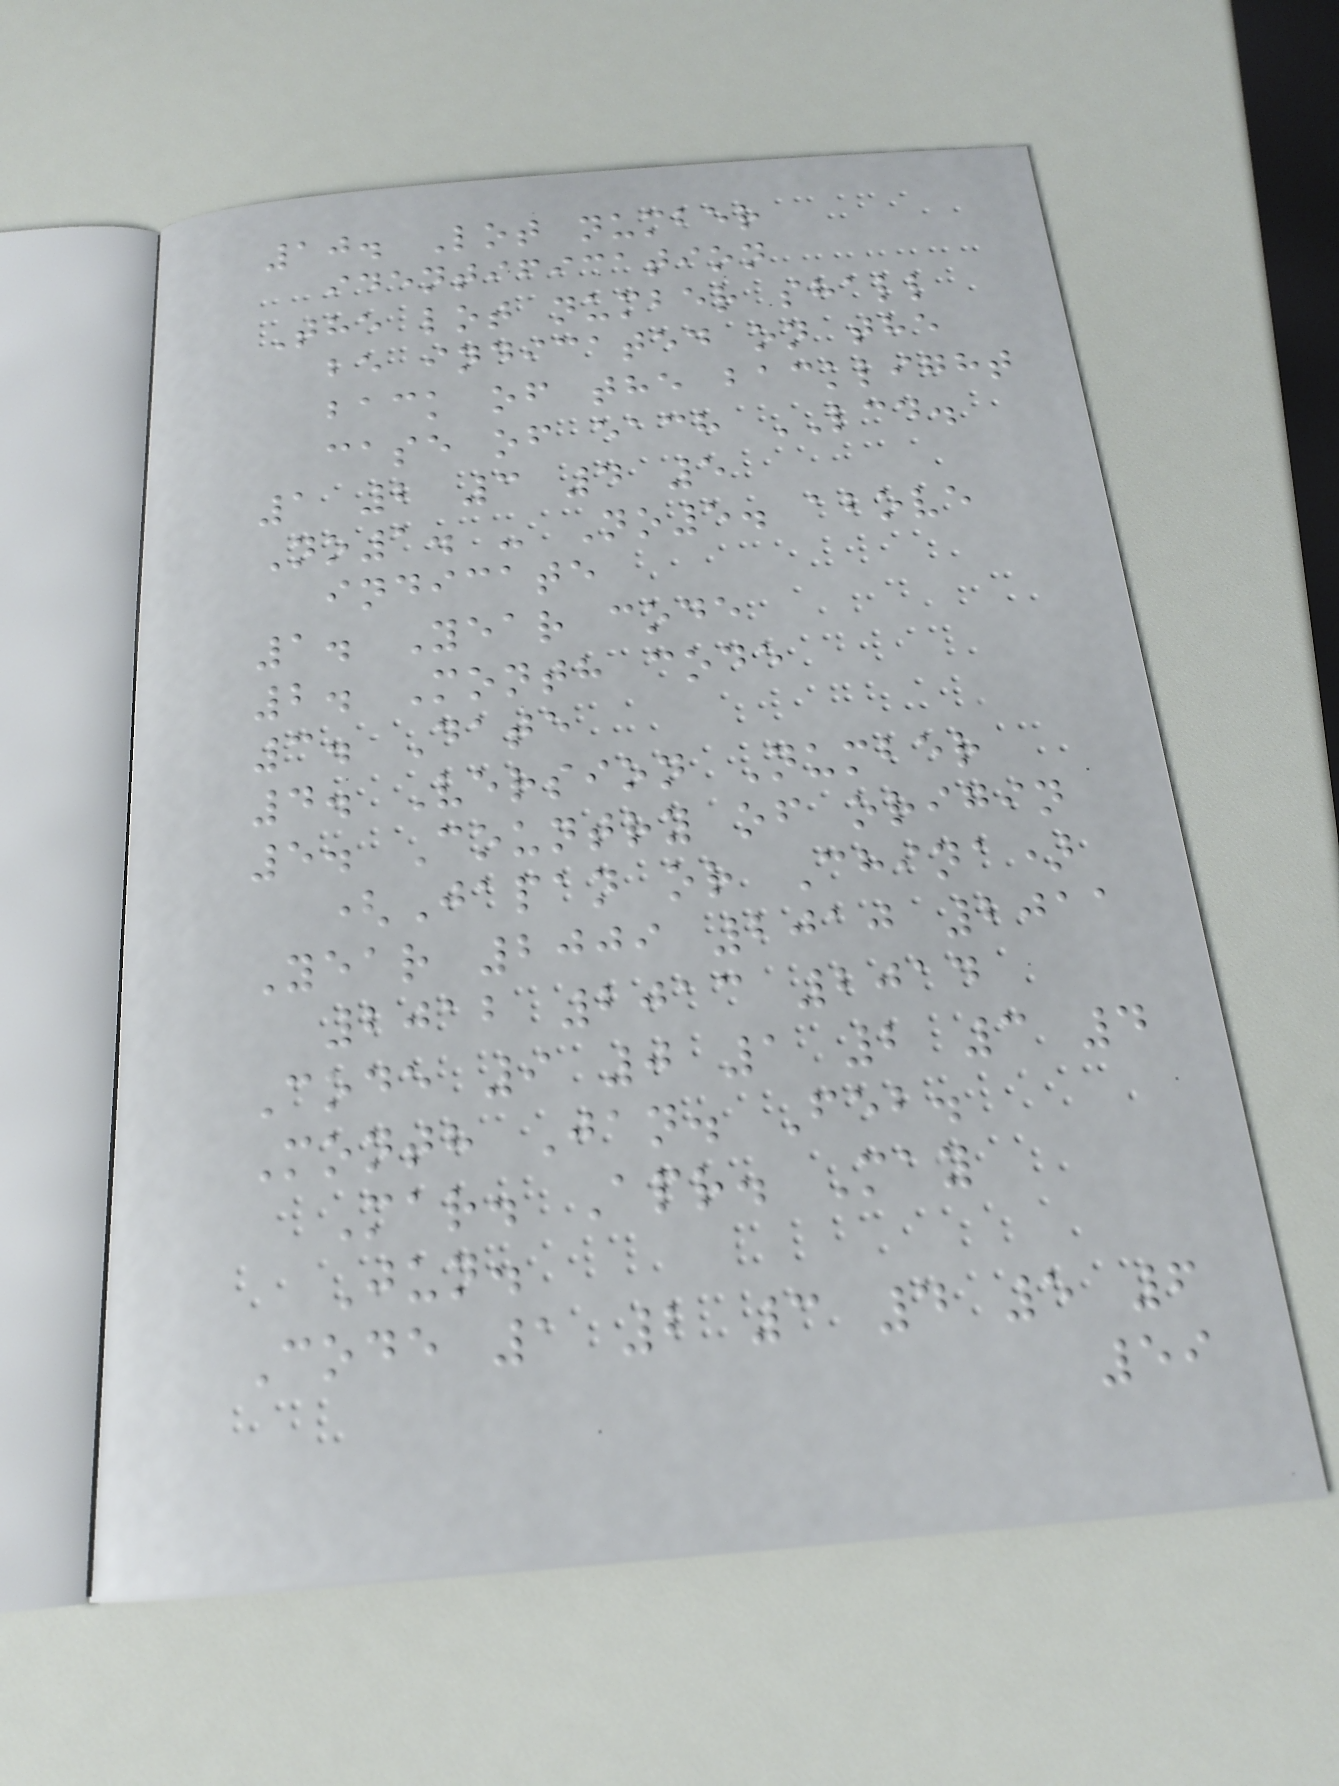10. Lot number
identification
The lot number shall
be indicated on the
back of the backlight
case of each LCD.
1 2 3 4 5
No1. - No5. above
indicate
1. Year code
2. Month code
3. Date
4. Version Number
5. Country of origin
(Japan or China)
Year 2009 2010 2011
2012 2013 2014
Code 9 0 1 2 3 4
Month Jan. Feb.
Mar. Apr. May
Jun.
Code 1 2 3 4 5 6
59
